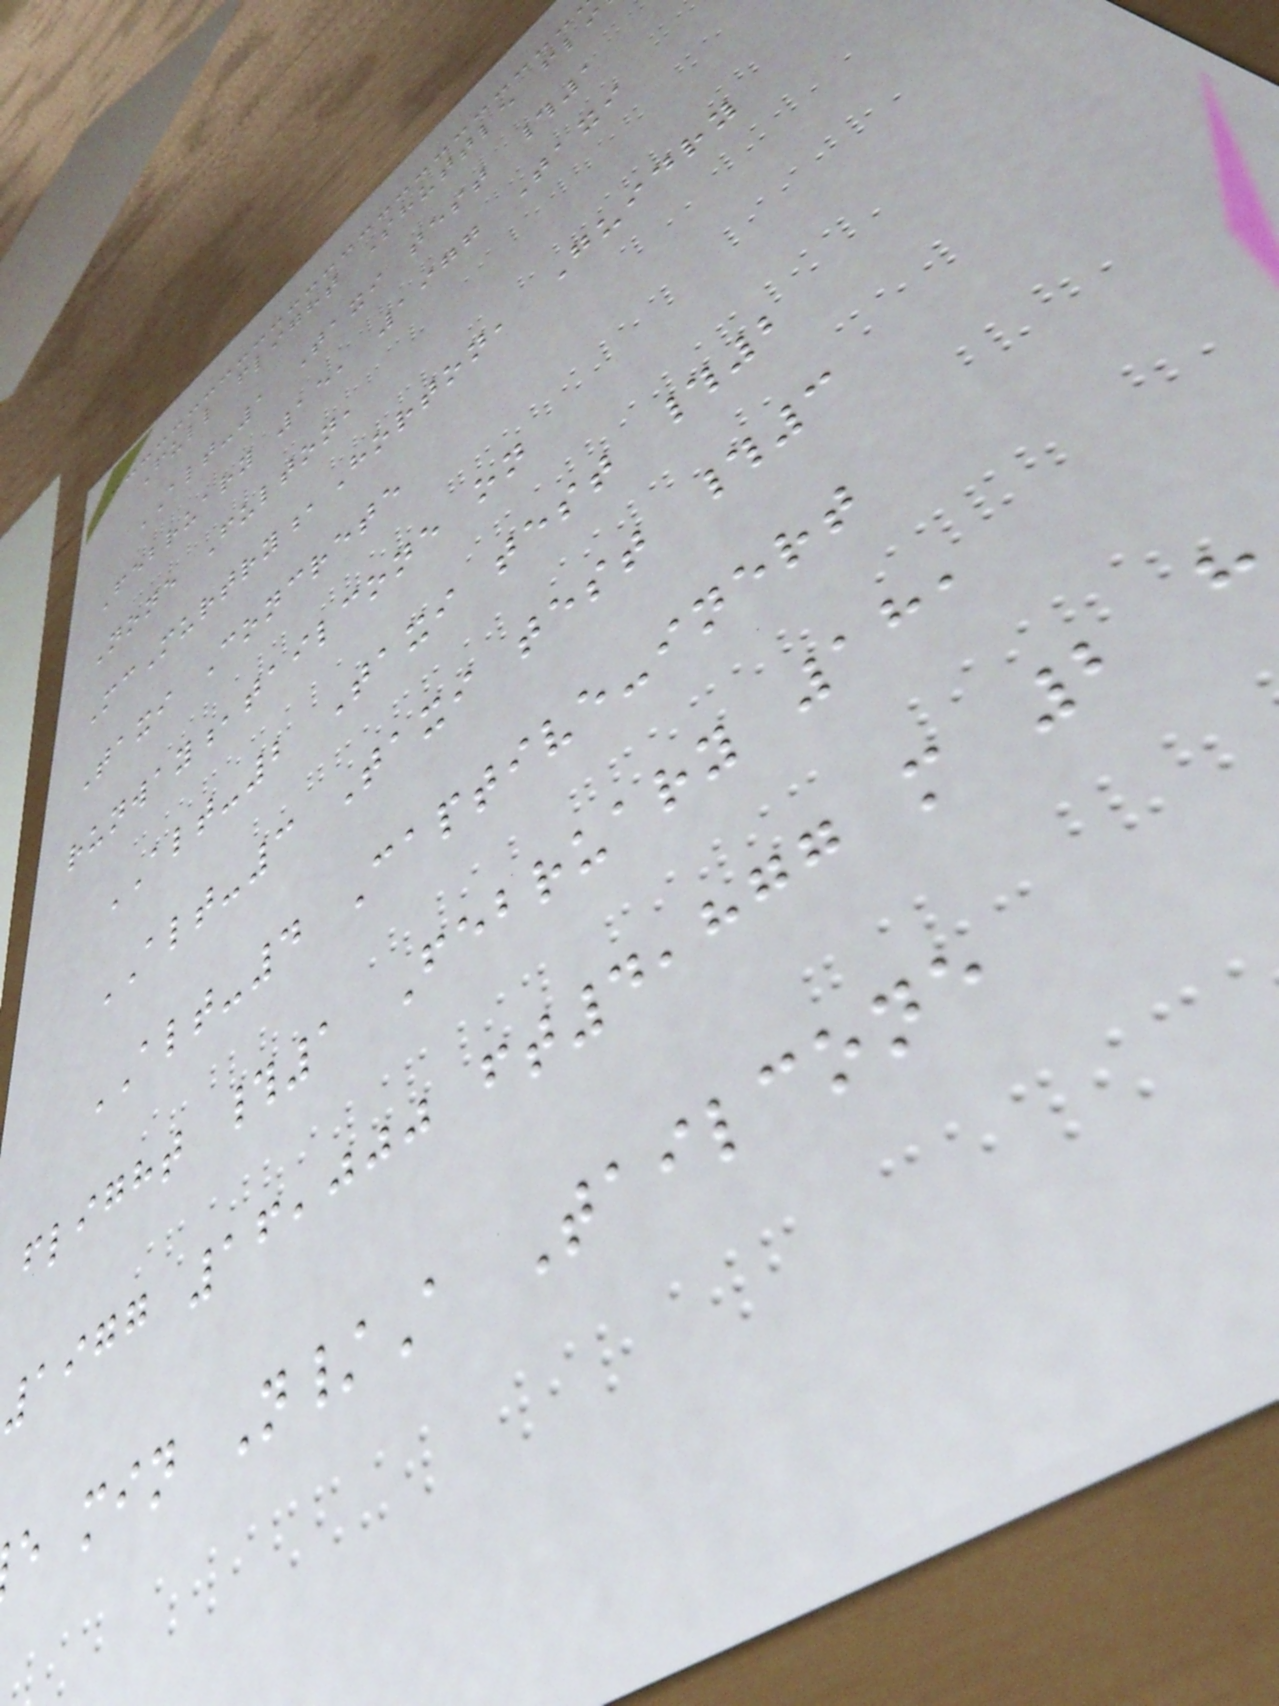Full flight Shuttle fli
ALT-1 Taxi test #1
February 15, 1977 Taxi
None Fulton,
McMurtry,Horton, Guidry
Taxi Concrete
runway,tailcone on
ALT-2 Taxi test #2
ALT-3 Taxi test #3
ALT-4 Captive-inert
flight #1 February 18,
1977 16,000 ft4,877 m 2 h
e min N/A Tailcone
